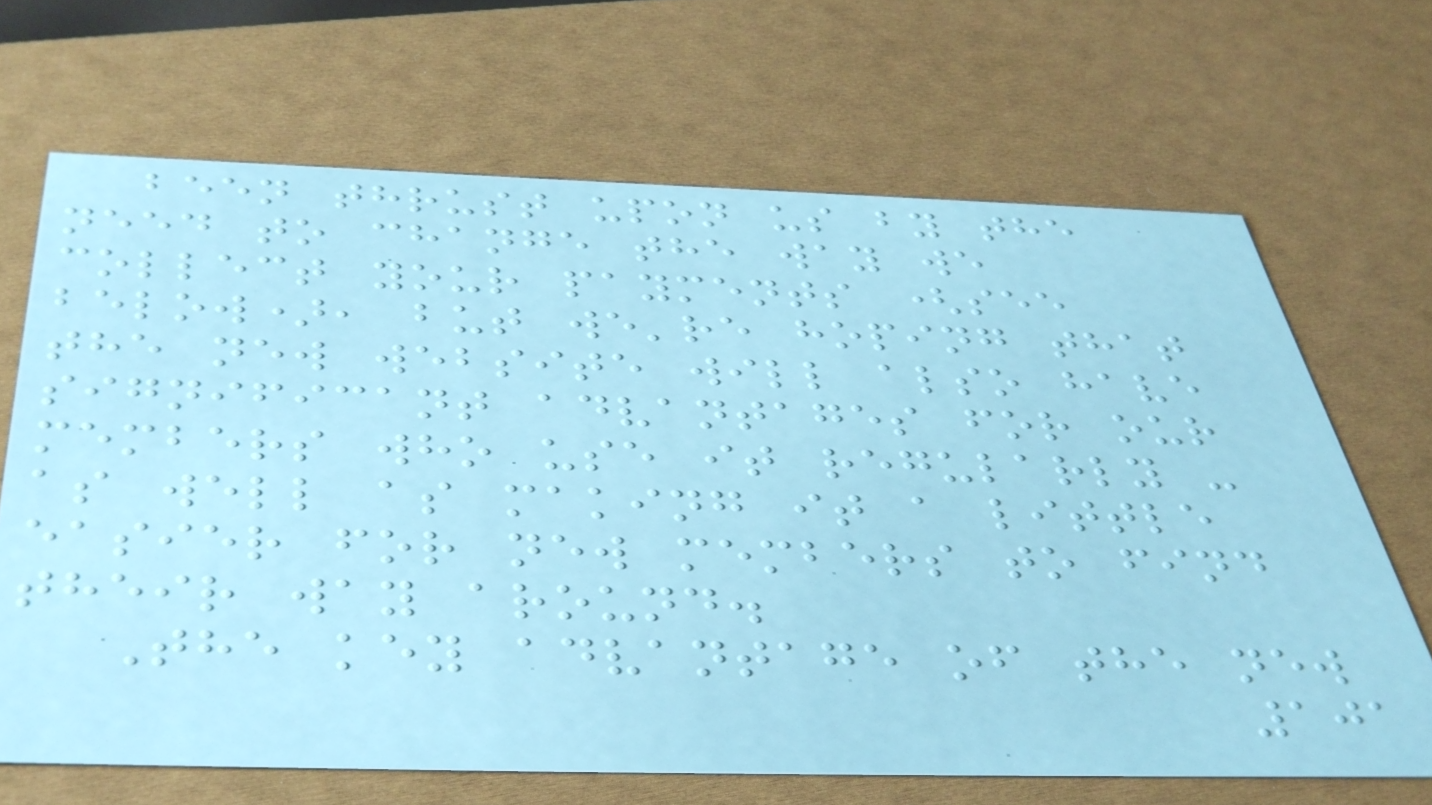been thrust upon us by the
need to change the way we
collect your payments (see
below), but we're hoping that
the new website will also have
significant advantages for our
members who use it regularly -
as well as making it a little
easier for new members to find
their way around.
The key advantage of the new
101
